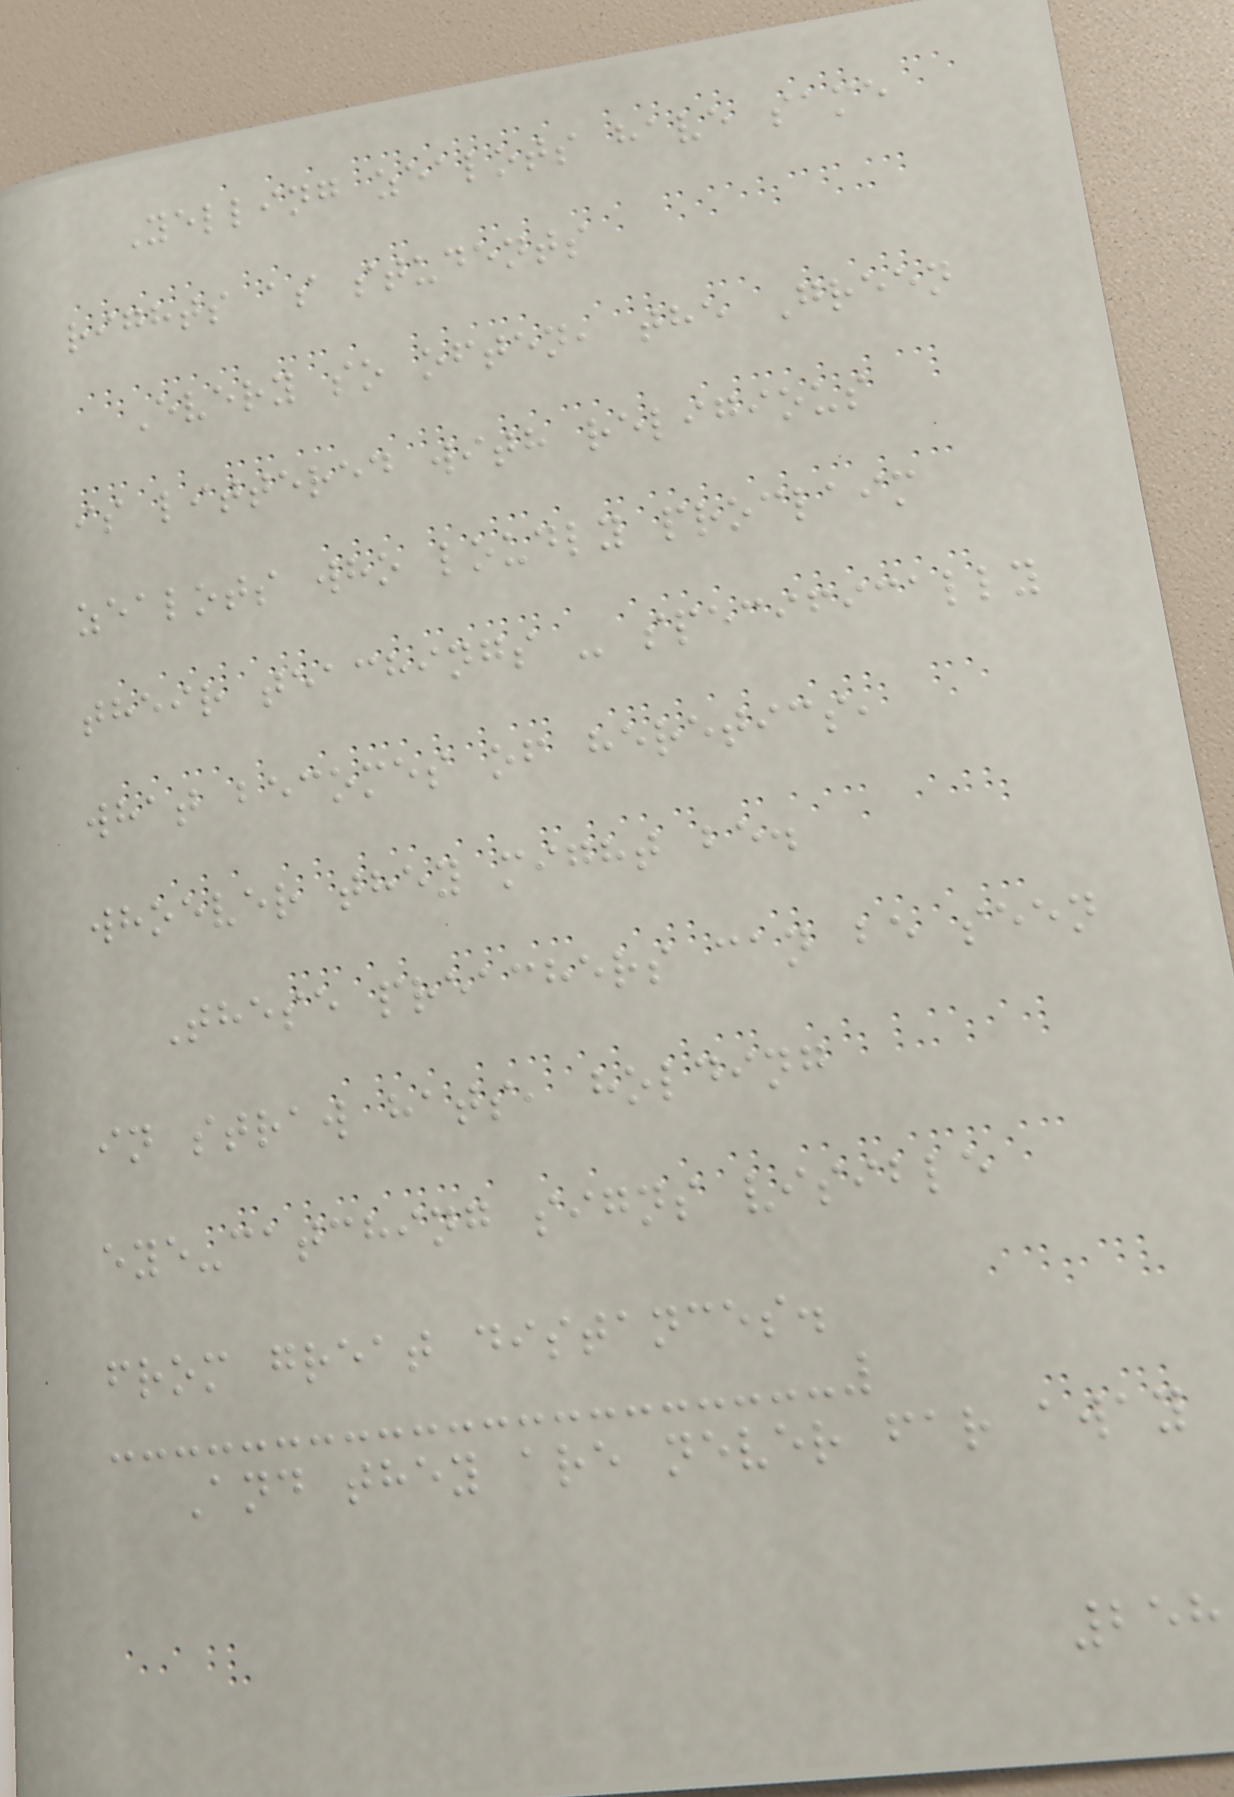Yelling zealots have same
rights as students
Every so often, the Green
is littered with religious
zealots who loudly proclaim
their teachings - specifically
what becomes of heretics,
whoever they might be.
These preachers can be seen
in straw hats, holding
eye-catching signs visible
from great distances.
And they are never far away
258
